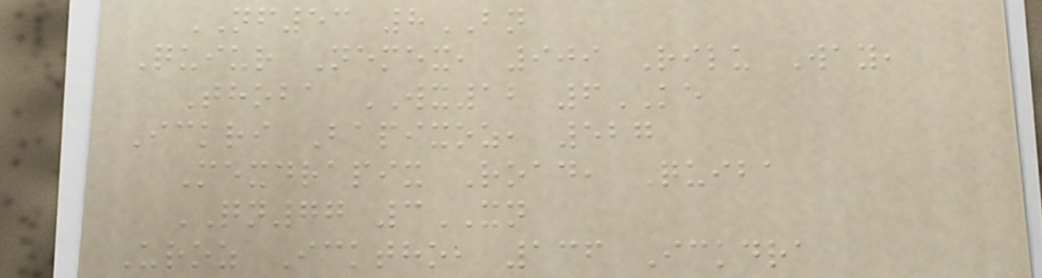NF53 8BN
Quiur Nemex, 909 Rilu Way,
Thoba WX12 6KE
Ickri Bapixoz, 527
Mexdrapix Road, Quiba
QN77 3XN
Uroz Icktho, 136 Ickdra
